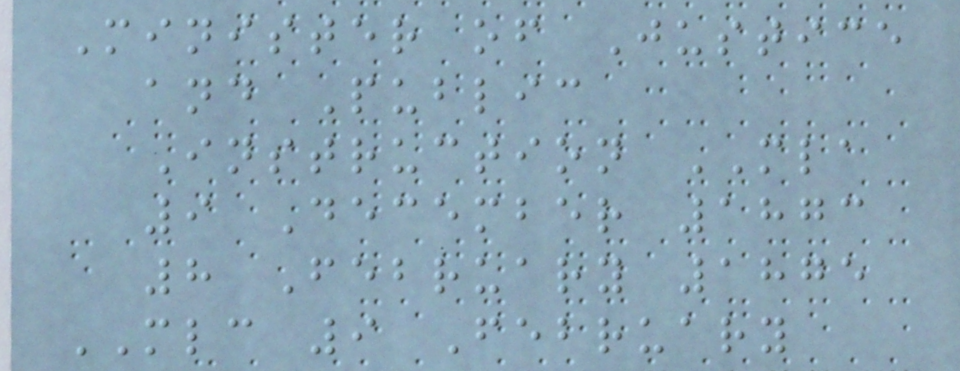Minister of Justice
and Public
Instruction MLA
9 December 1873
8 February 1875
MLC 9 February
